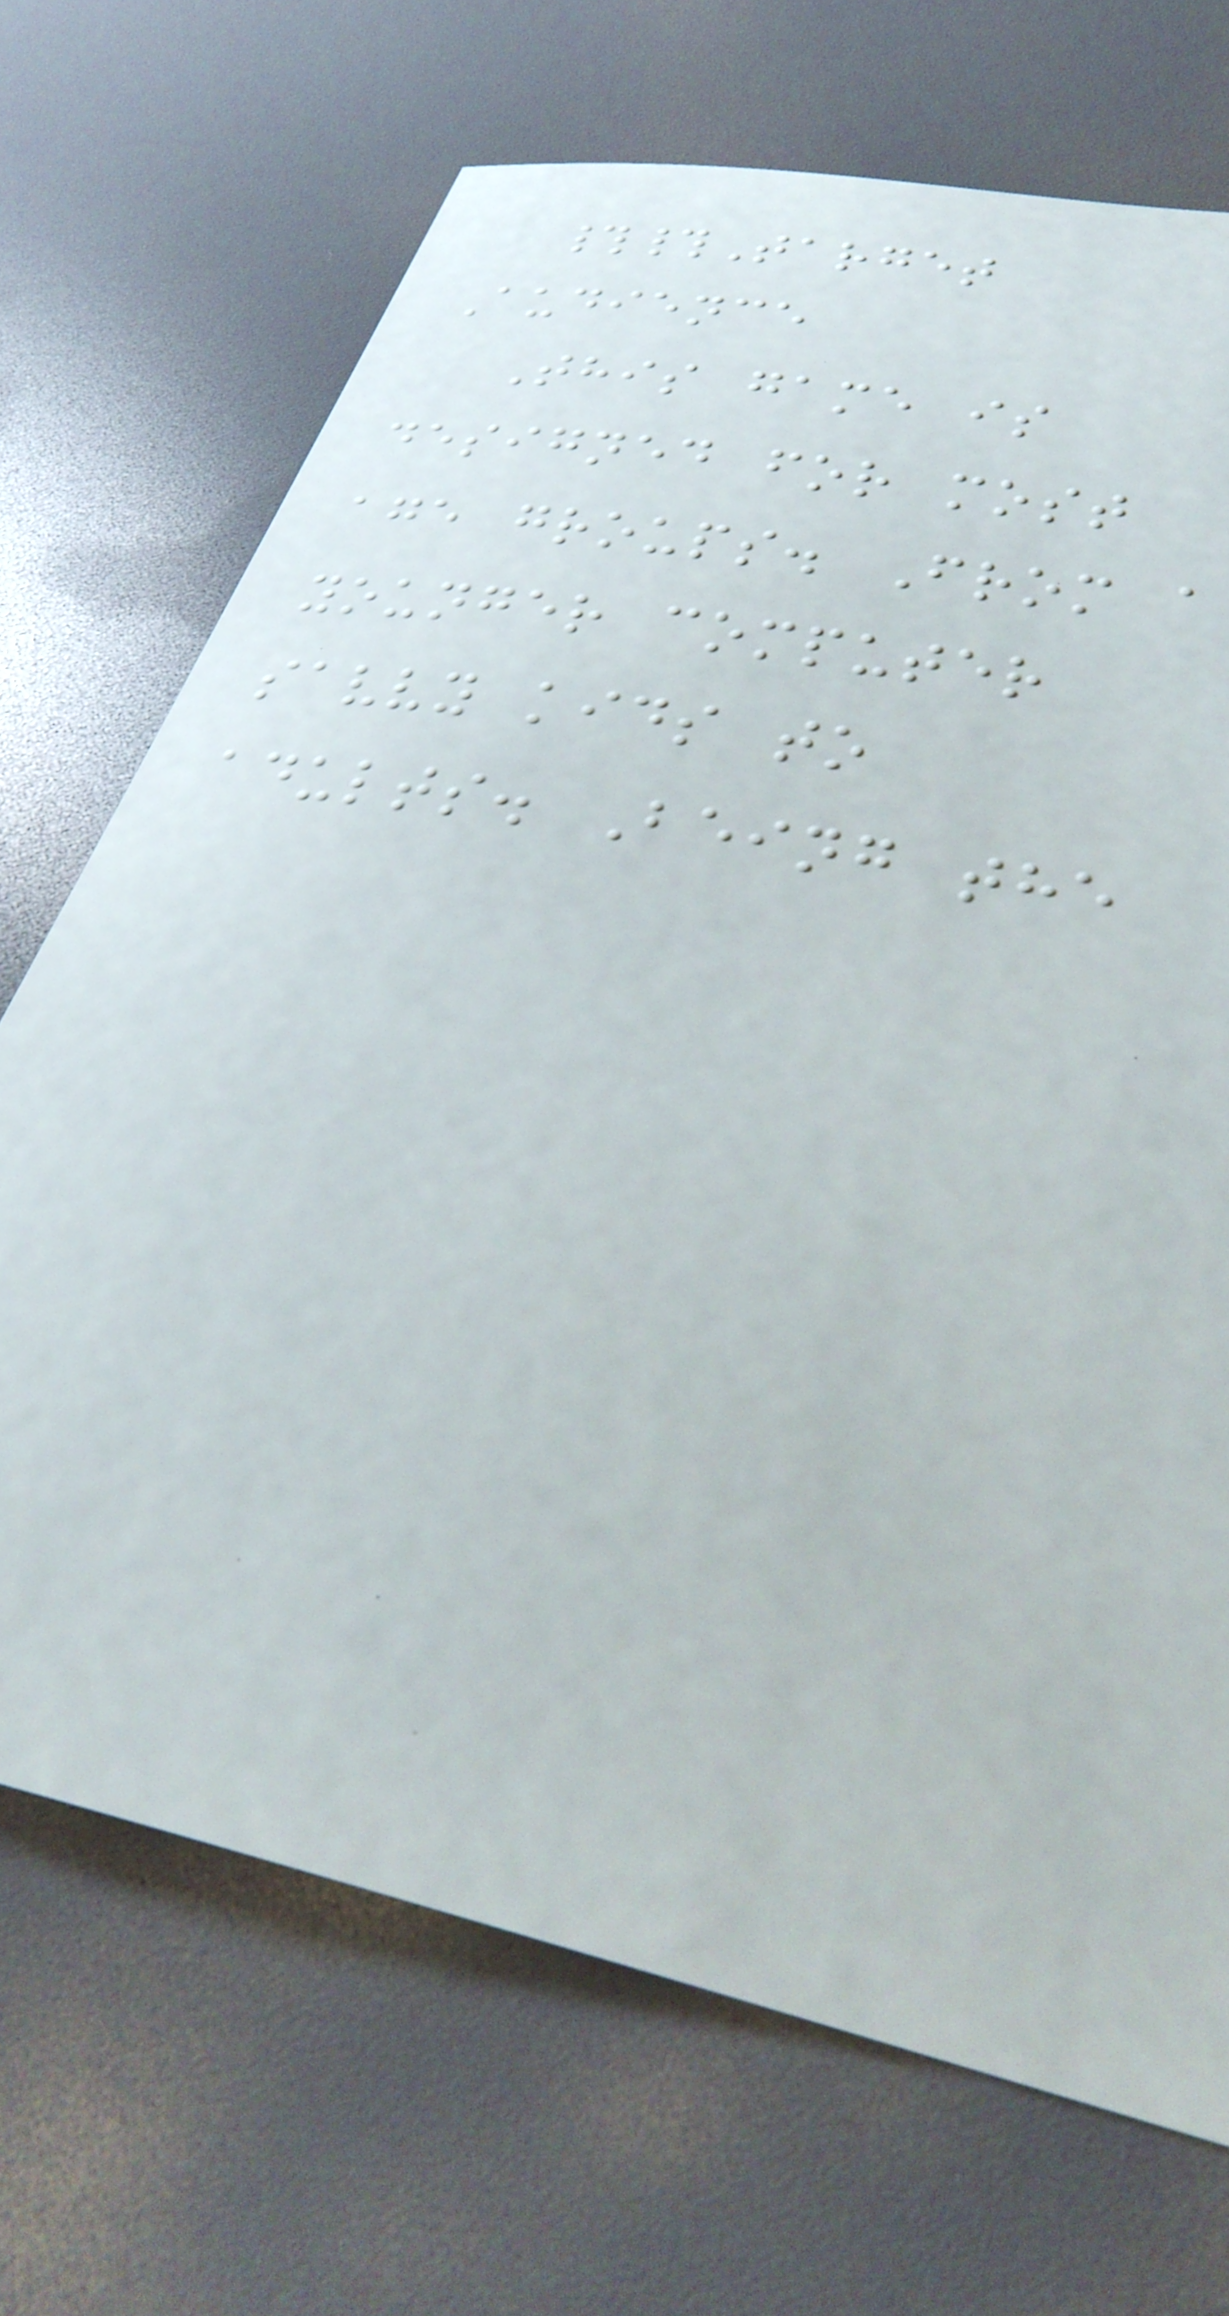##Target
Audience
This game is
designed for most
age groups. From a
younger computer
savvy kids to
adults. Being the
